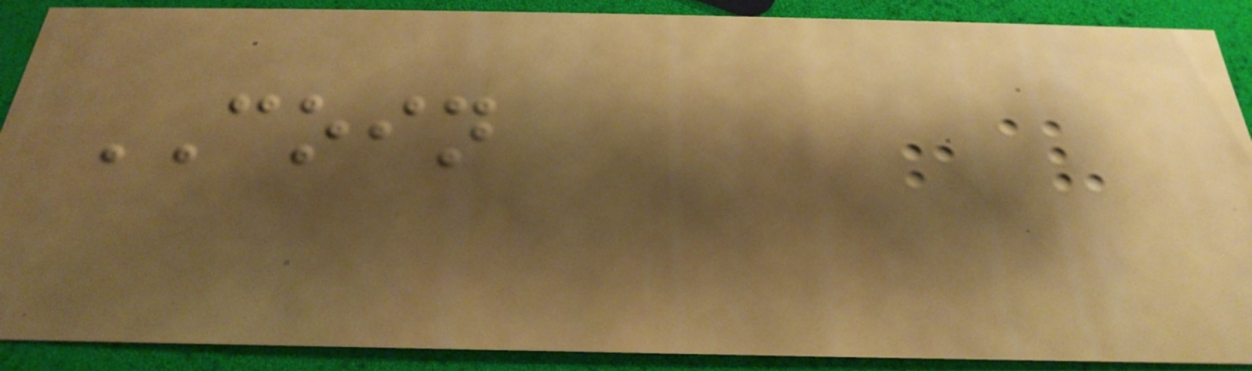COIN
